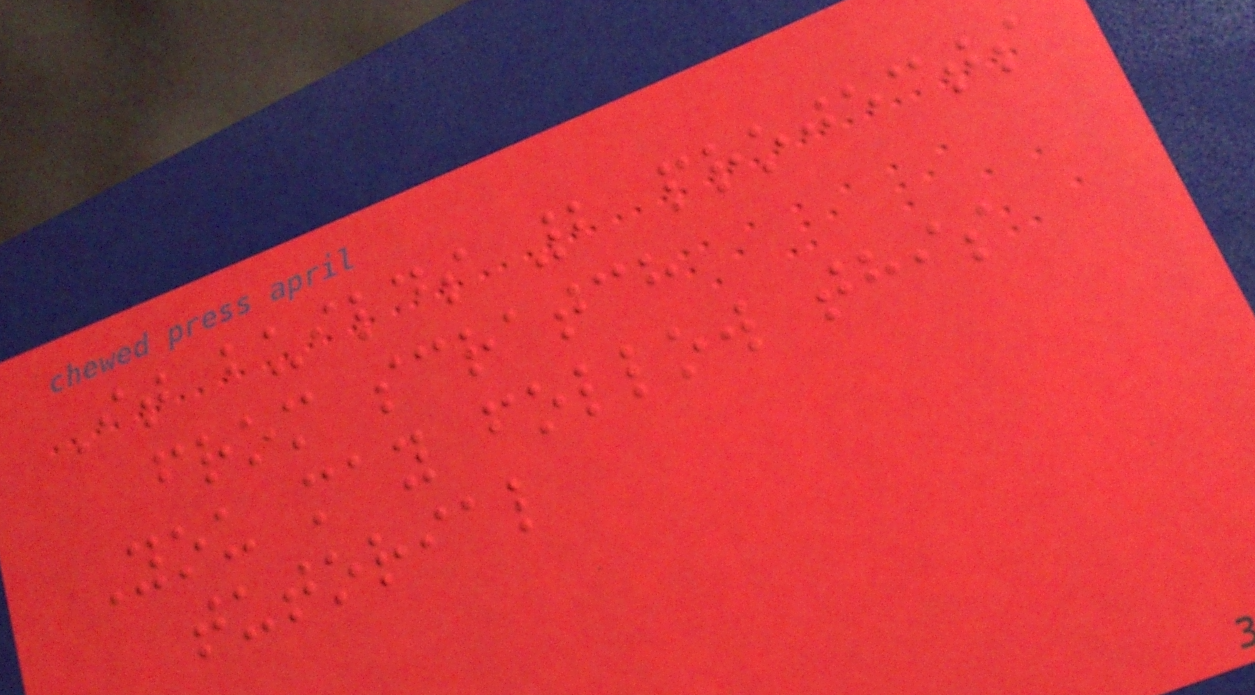It builds 2 projects
from scratch
You may follow this
tutorial
